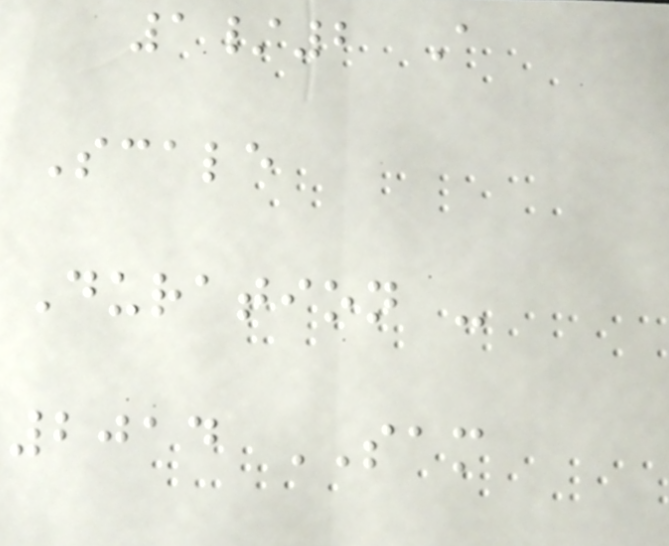1/2 A
Scale
Duration -
2014 SAM
